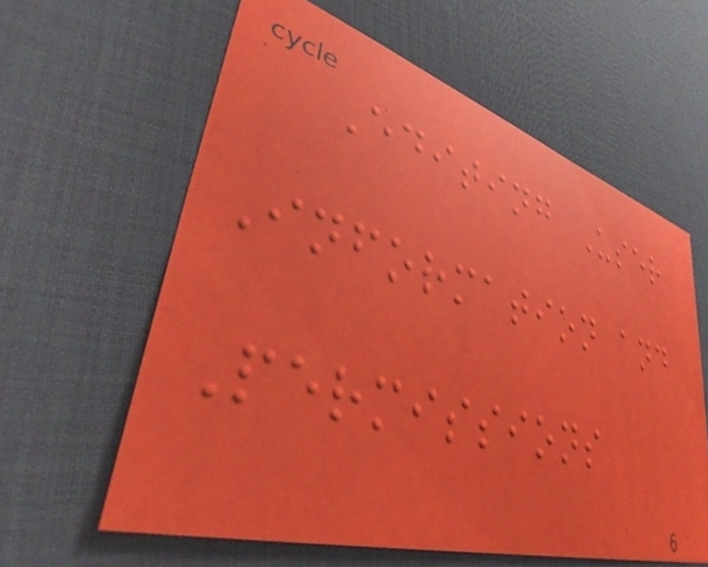Editing User
Information and
Permissions
